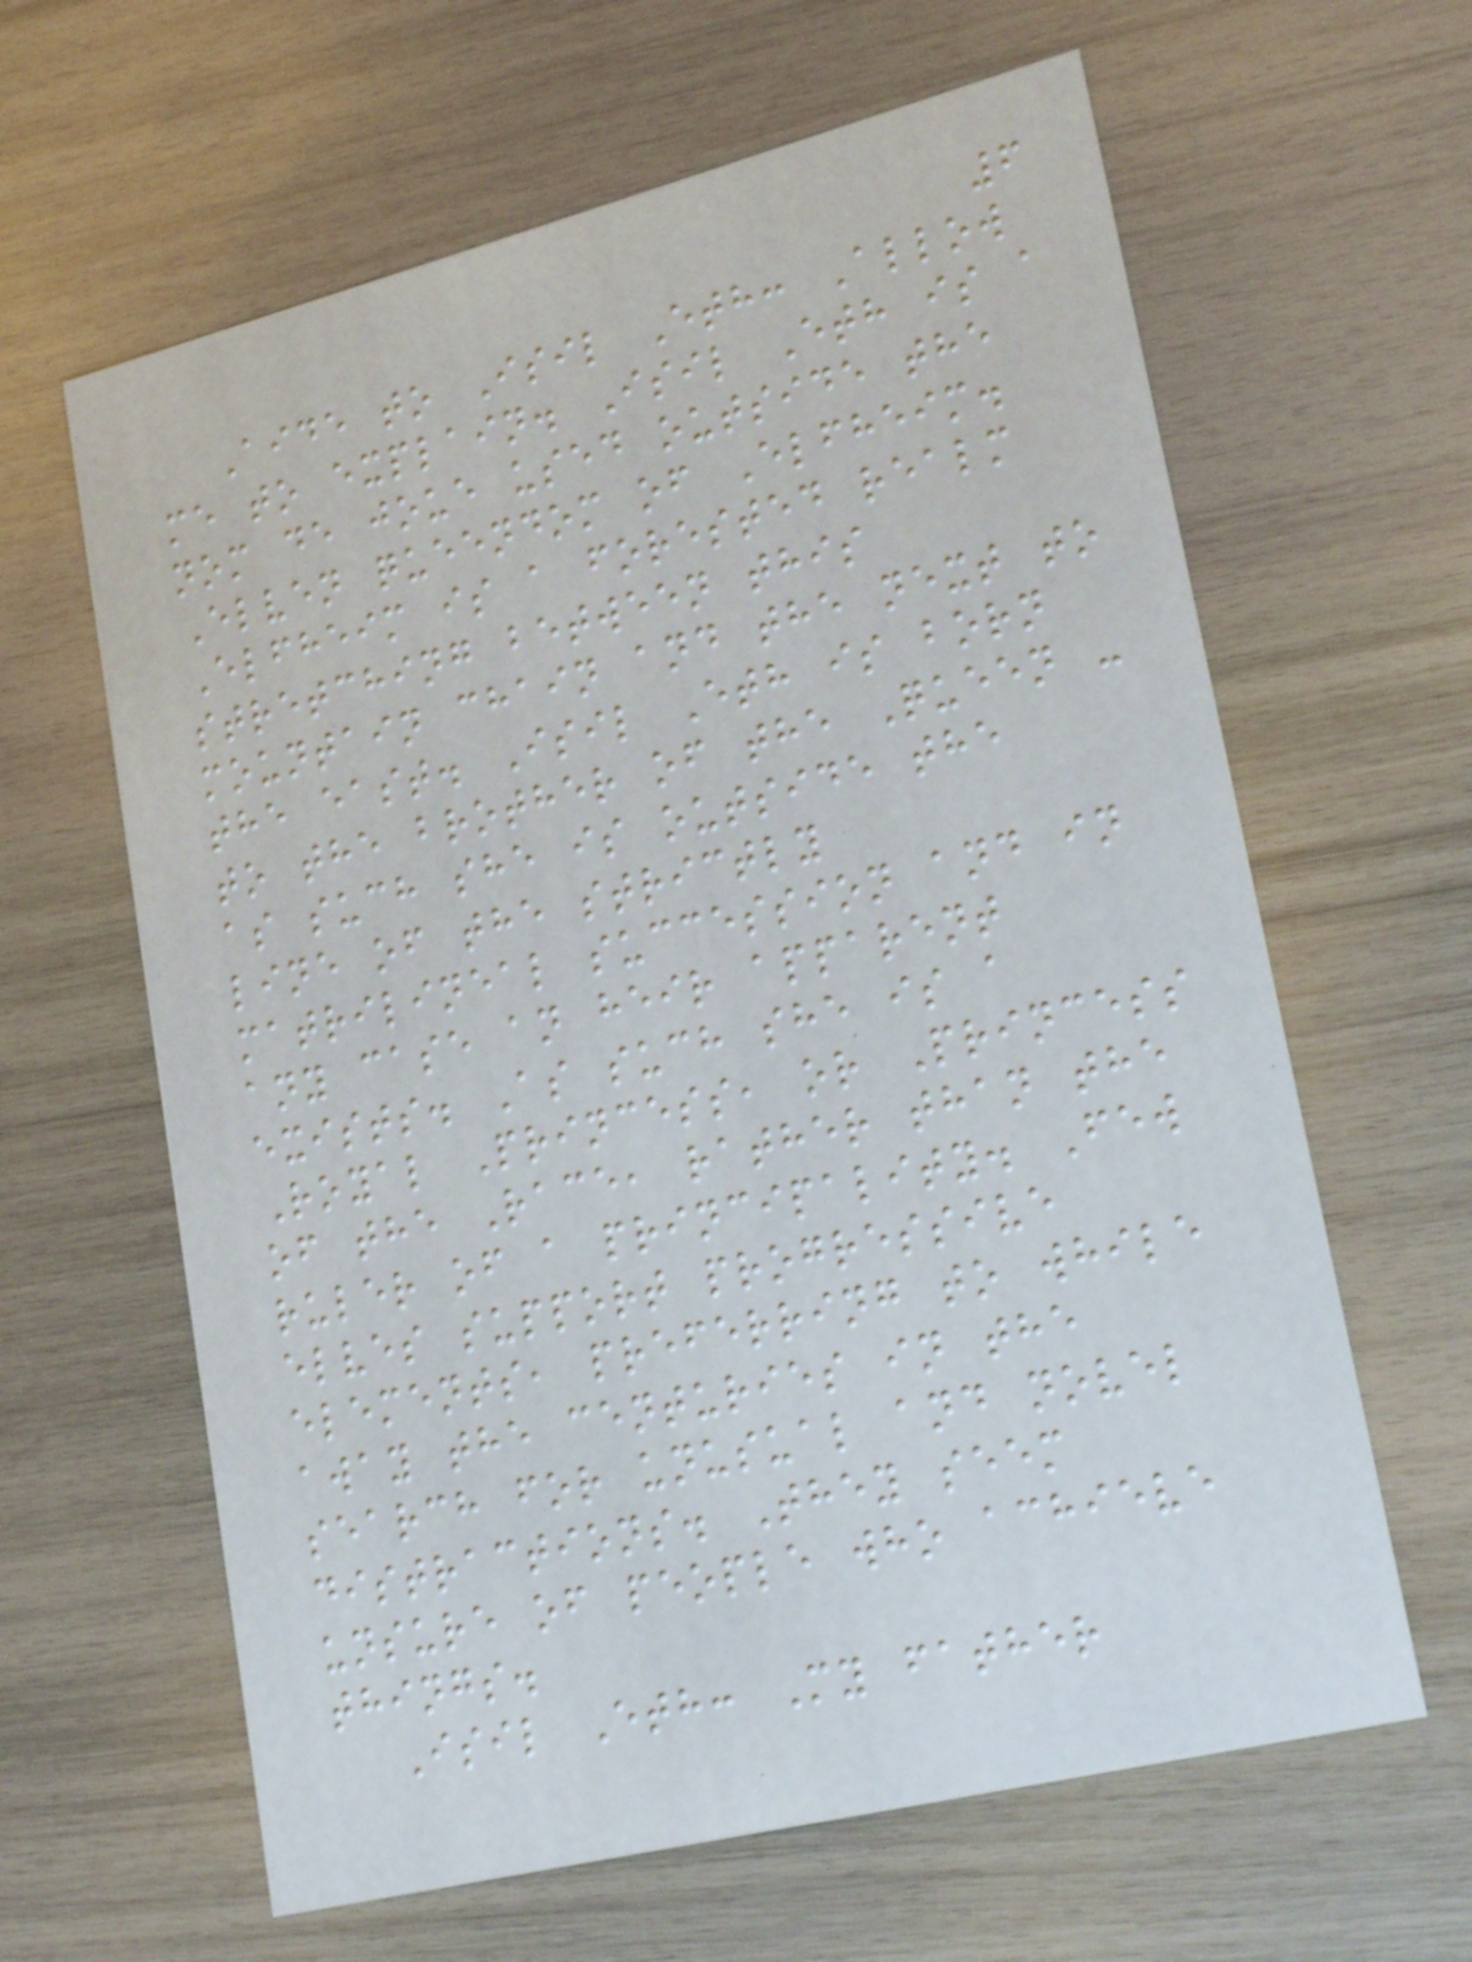6
Aide to Isil Eth: Allow
me to explain. Isil Eth is a
nom de joue used outside the
Elven queendom of Elfheim.
Elfheim is a forested realm
stretching between this
mountain chain and the next to
the east. Isil Eth is born
to the brother of the Queen -
as such she is outside the
line of the strictly
matrilineal succession and in
any case an heir apparent
exists. As such she is a
Royal Princess, or Princess
of the Race, rather than the
ruler of a principality. Few
elves support progressive
elements, preferring to while
away the centuries in the
search for unusual and novel
distractions. They seem
unsure of people who achieve
things.
Isil Eth: My father
